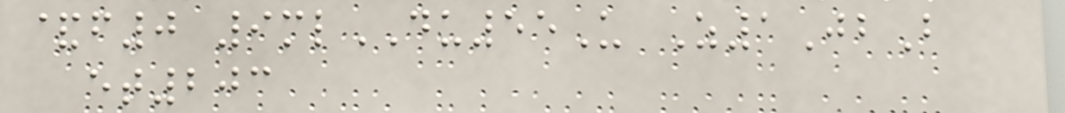&f0 9mlDU55U Z1JbB
et203
